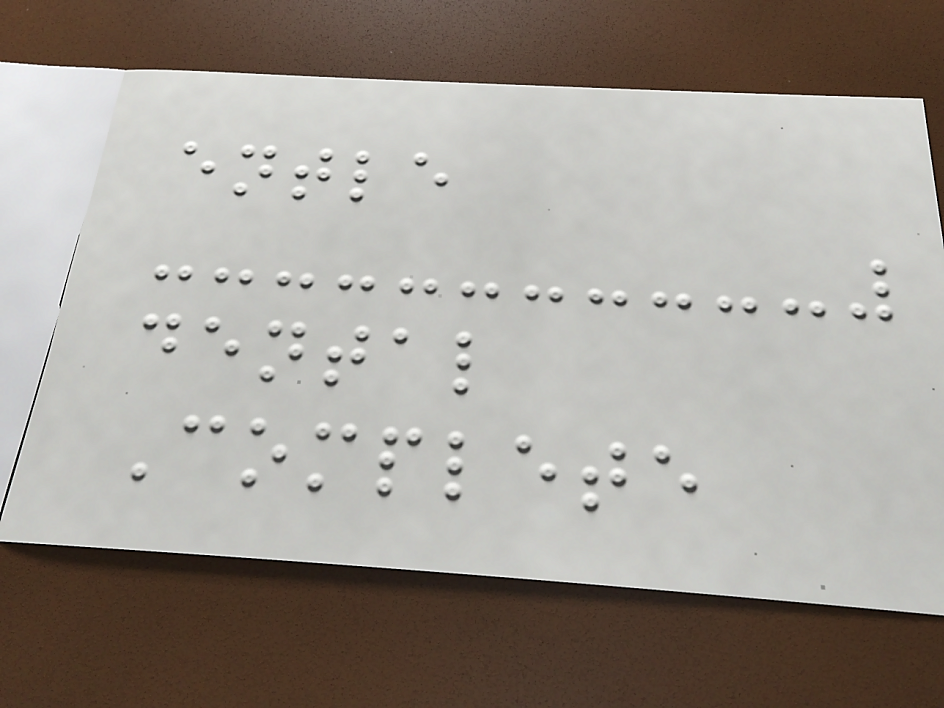entle
dental
Complete
